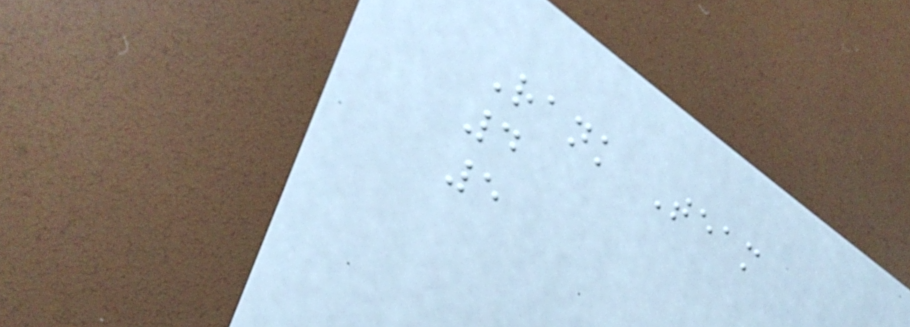Rank Team
4
5
